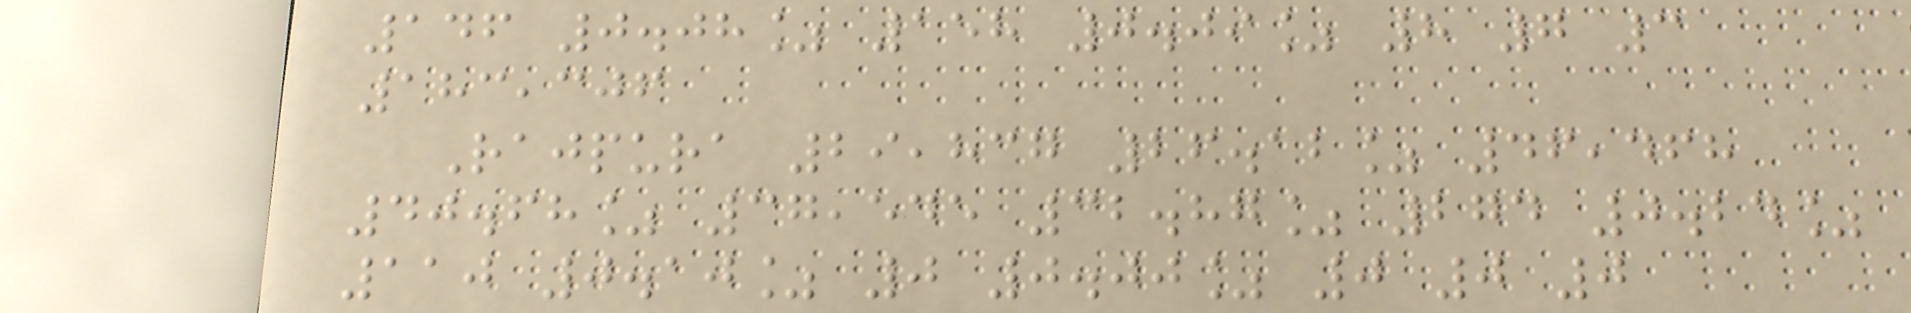146 0.08% 158 0.09% 8 7 3
183,306
Rajpura 29,837 26.12% 46,468
40.68% 37,545 32.87% 274 0.24%
110 0.10% 0 0.00% 0 0 0
